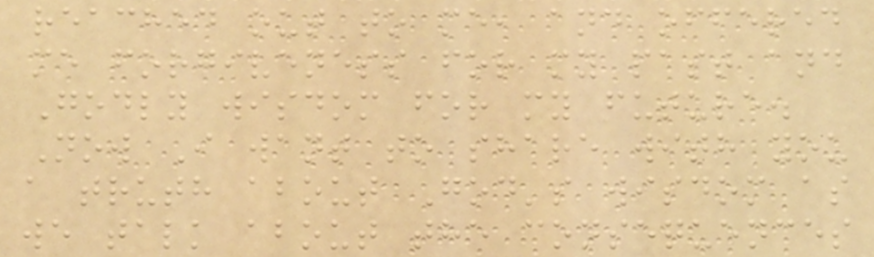reached out to me, and offered
me forgiveness for my past and
Godly wisdom for my future.
Now I want to share with you
a truth about God's wisdom as
we talk about the consequences
